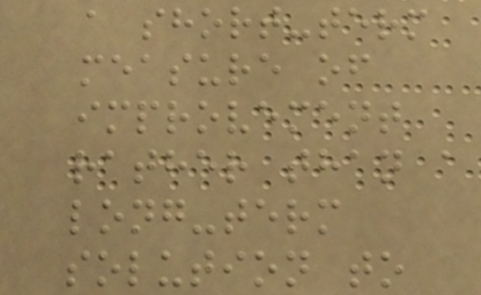a short-term
measure of
improvement
rather than a
long-term
solution to
